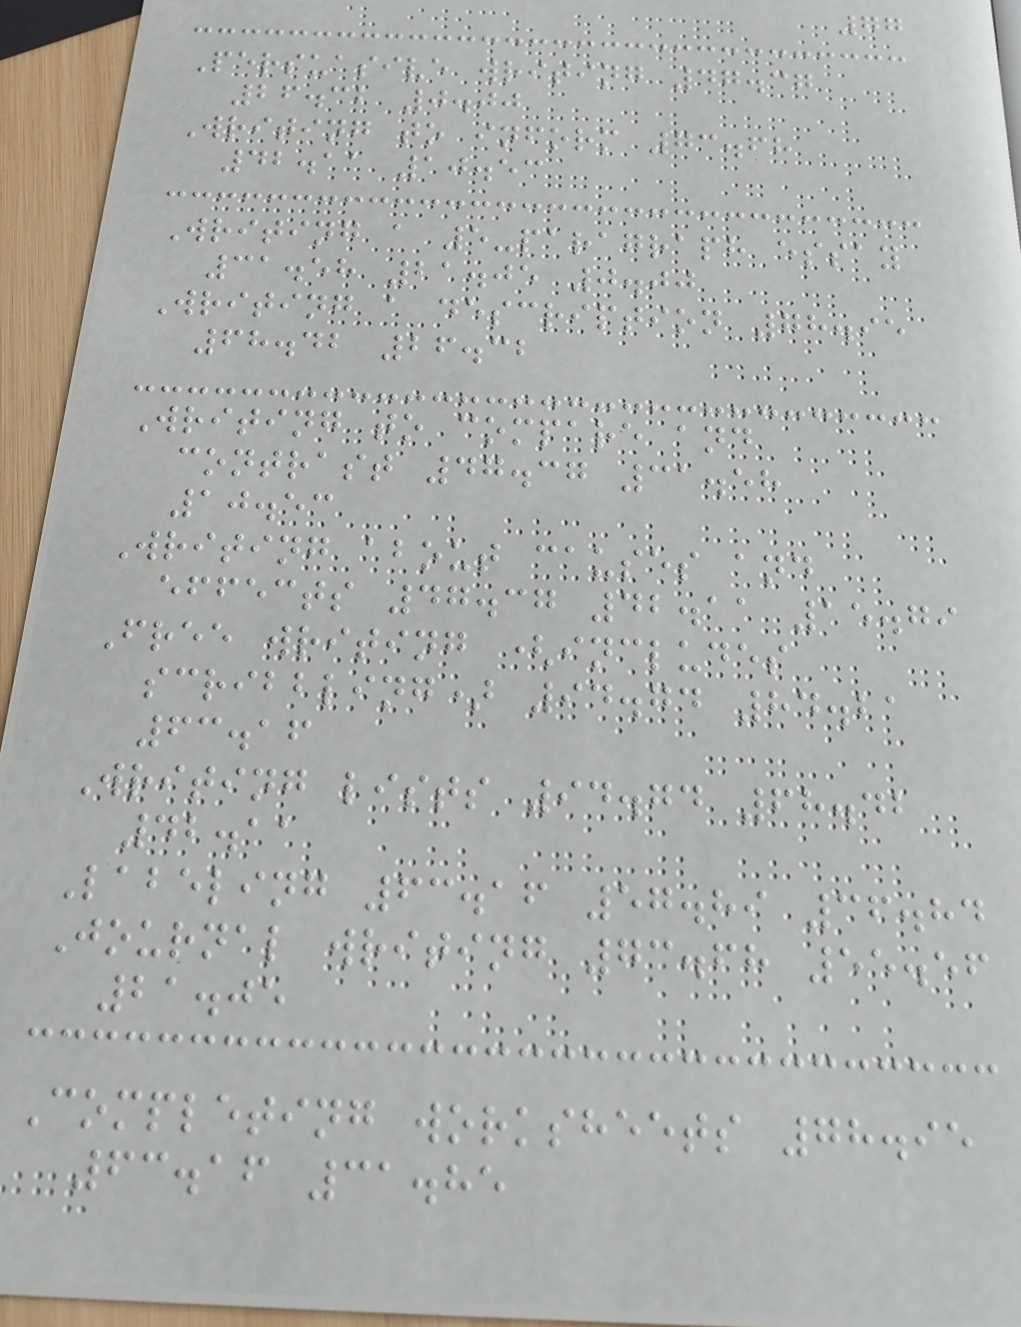77
Persuasive writing 47.37
26.32 0.00
Writing to inform 73.68
42.11 10.53
Writing a 5-paragraph essay
31.58 21.05 0.00
Writing a description 78.95
68.42 26.32
Writing to compare and
contrast 47.37 31.58
10.53
Writing about causes and
effects 47.37 42.11 15.79
Free writing (includes
scribbling) 94.74 84.21
63.16
Writing lists 94.74 68.42
42.11
Labeling 63.16 57.89 36.84
Journal writing 73.68 55.56
21.05
Completing worksheets 78.95
63.16 31.85
